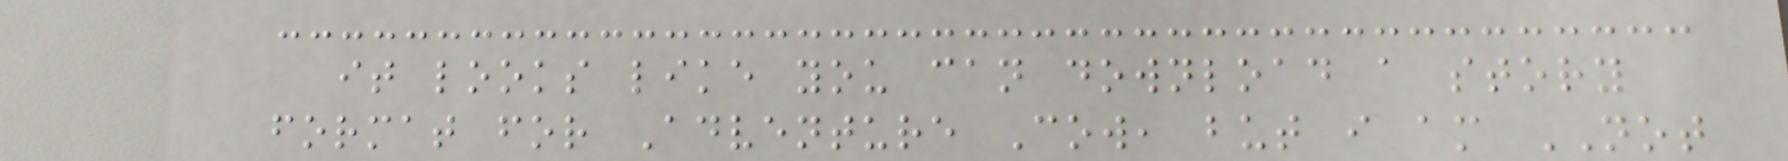it looks like you can download a story
format for Adventure Cow, but i am NOT
